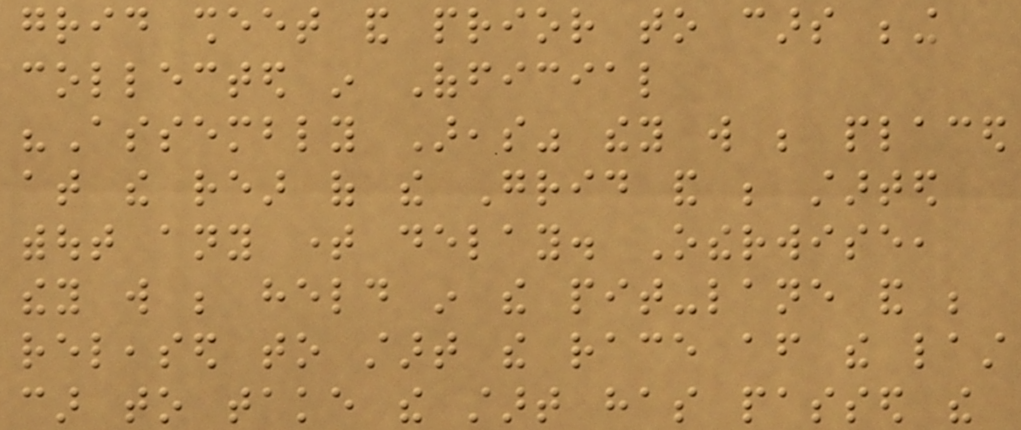grid sheet and prior to cars being
collected in Official
"Assembly Areas" they will be placed
at the rear of the Grid and be started
without any time delay. Otherwise,
they will be held in the pit-lane and be
released to start the race after the last
car to take the start has passed the
